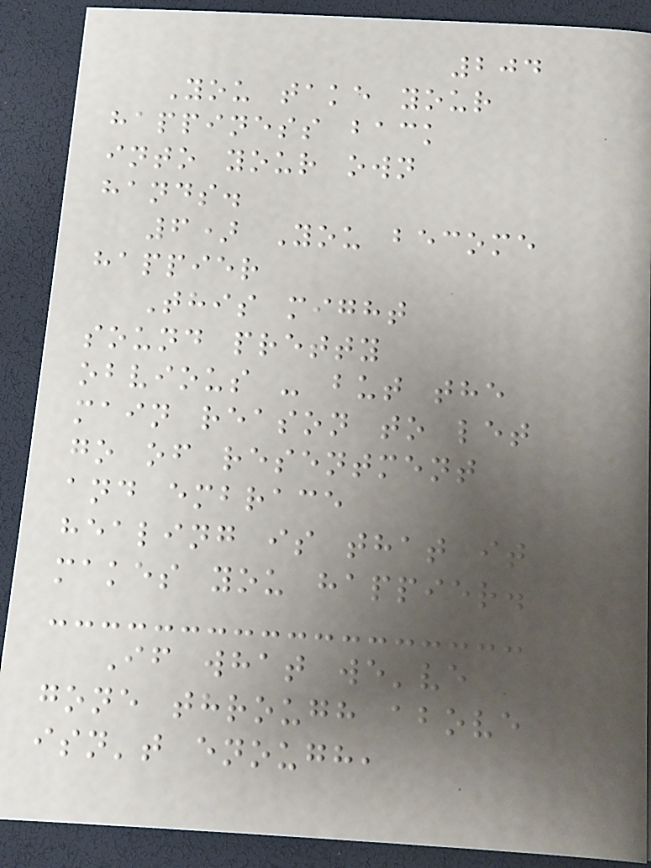204
You take your
happiness back
into your own
hands.
6) You become
happier
This might
sound pretty
obvious - but the
main reason to let
go of resentment
and embrace
healing is that it
makes you happier.
If what we've
gone through above
isn't enough,
